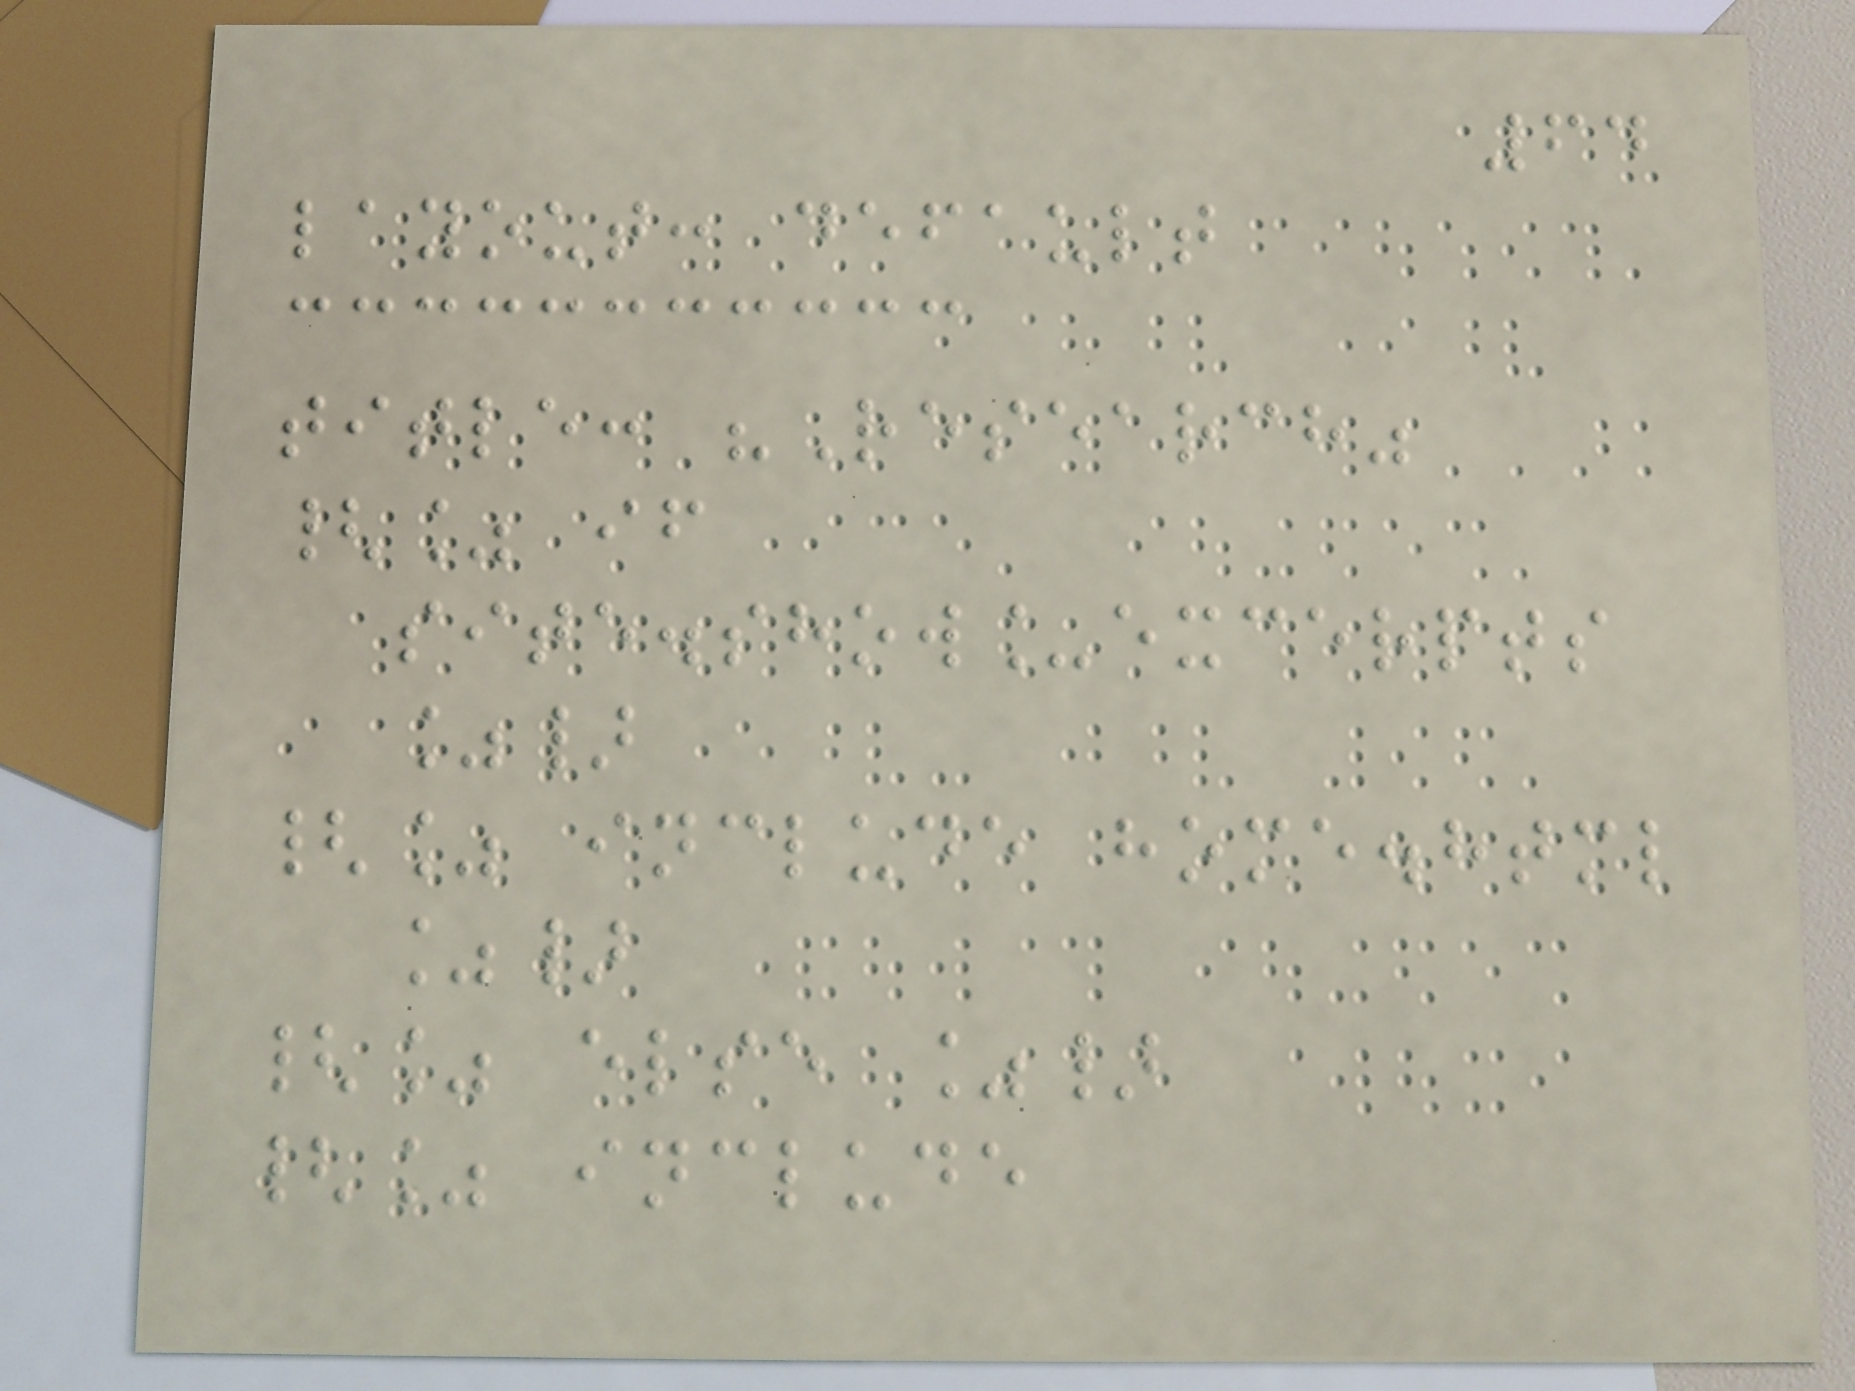64
layout: default
title: "Research"
{% if
site.show_excerpts
%}
{% include home.html
%}
{% else %}
{% include
